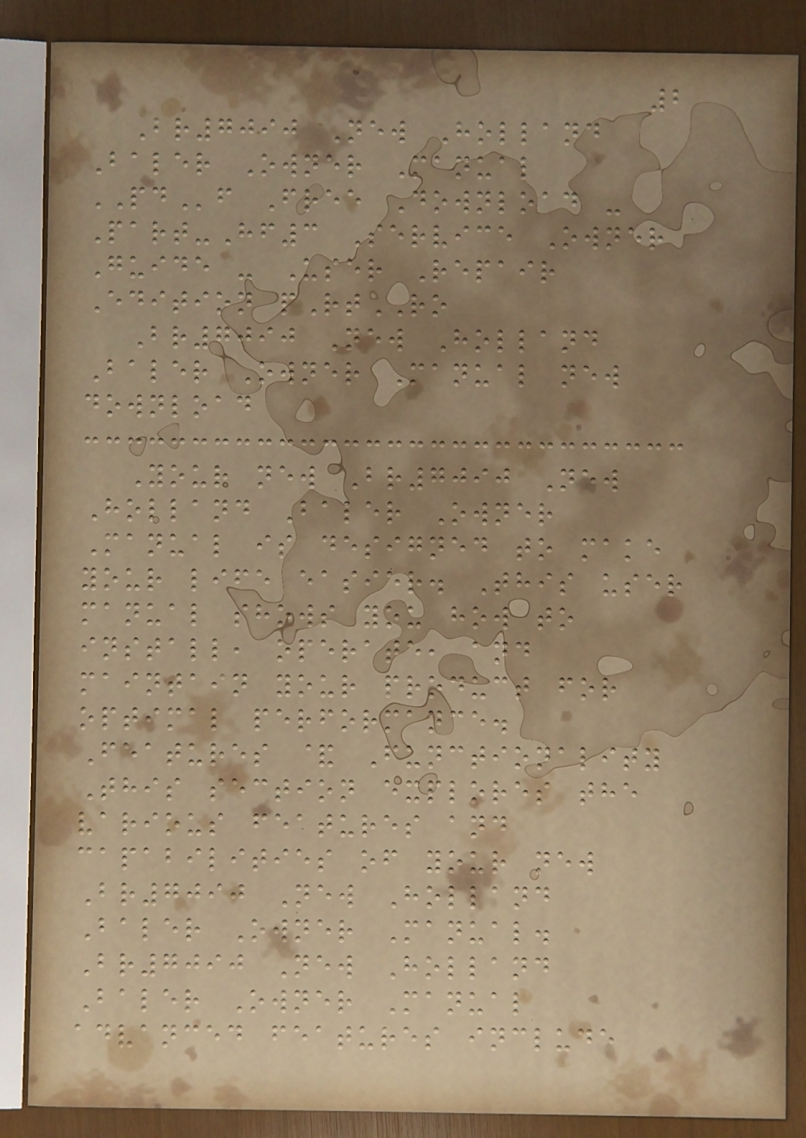2
Br7090 New Holland
Baler Owner Manual
PDf Free Download -
Part-Hf3 Service Owner
Guide - User Repair
Edition pRtRO
Br7090 New Holland
Baler Owner Manual new
download
Your new Br7090 New
Holland Baler Owner
Manual is designed to make
your life easier. This user
manual shows you how to
install, operate, and
maintain your product for
optimal performance.
Features & Functionality
This section explores the
various features and
capabilities of your new
Br7090 New Holland
Baler Owner Manual.
Br7090 New Holland
Baler Owner Manual
advanced features include
